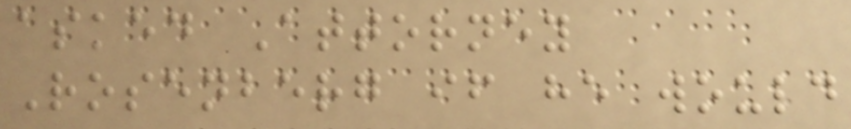asked Attorney
Rosenberg if he would
